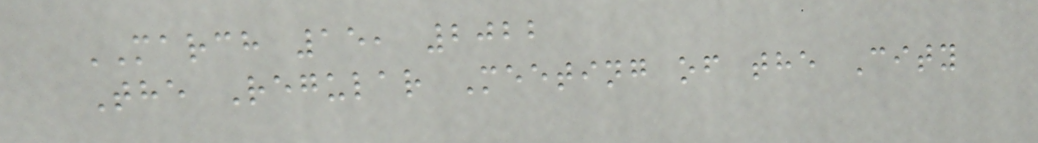MARCH 15, 2022
The Regular Meeting of the City
